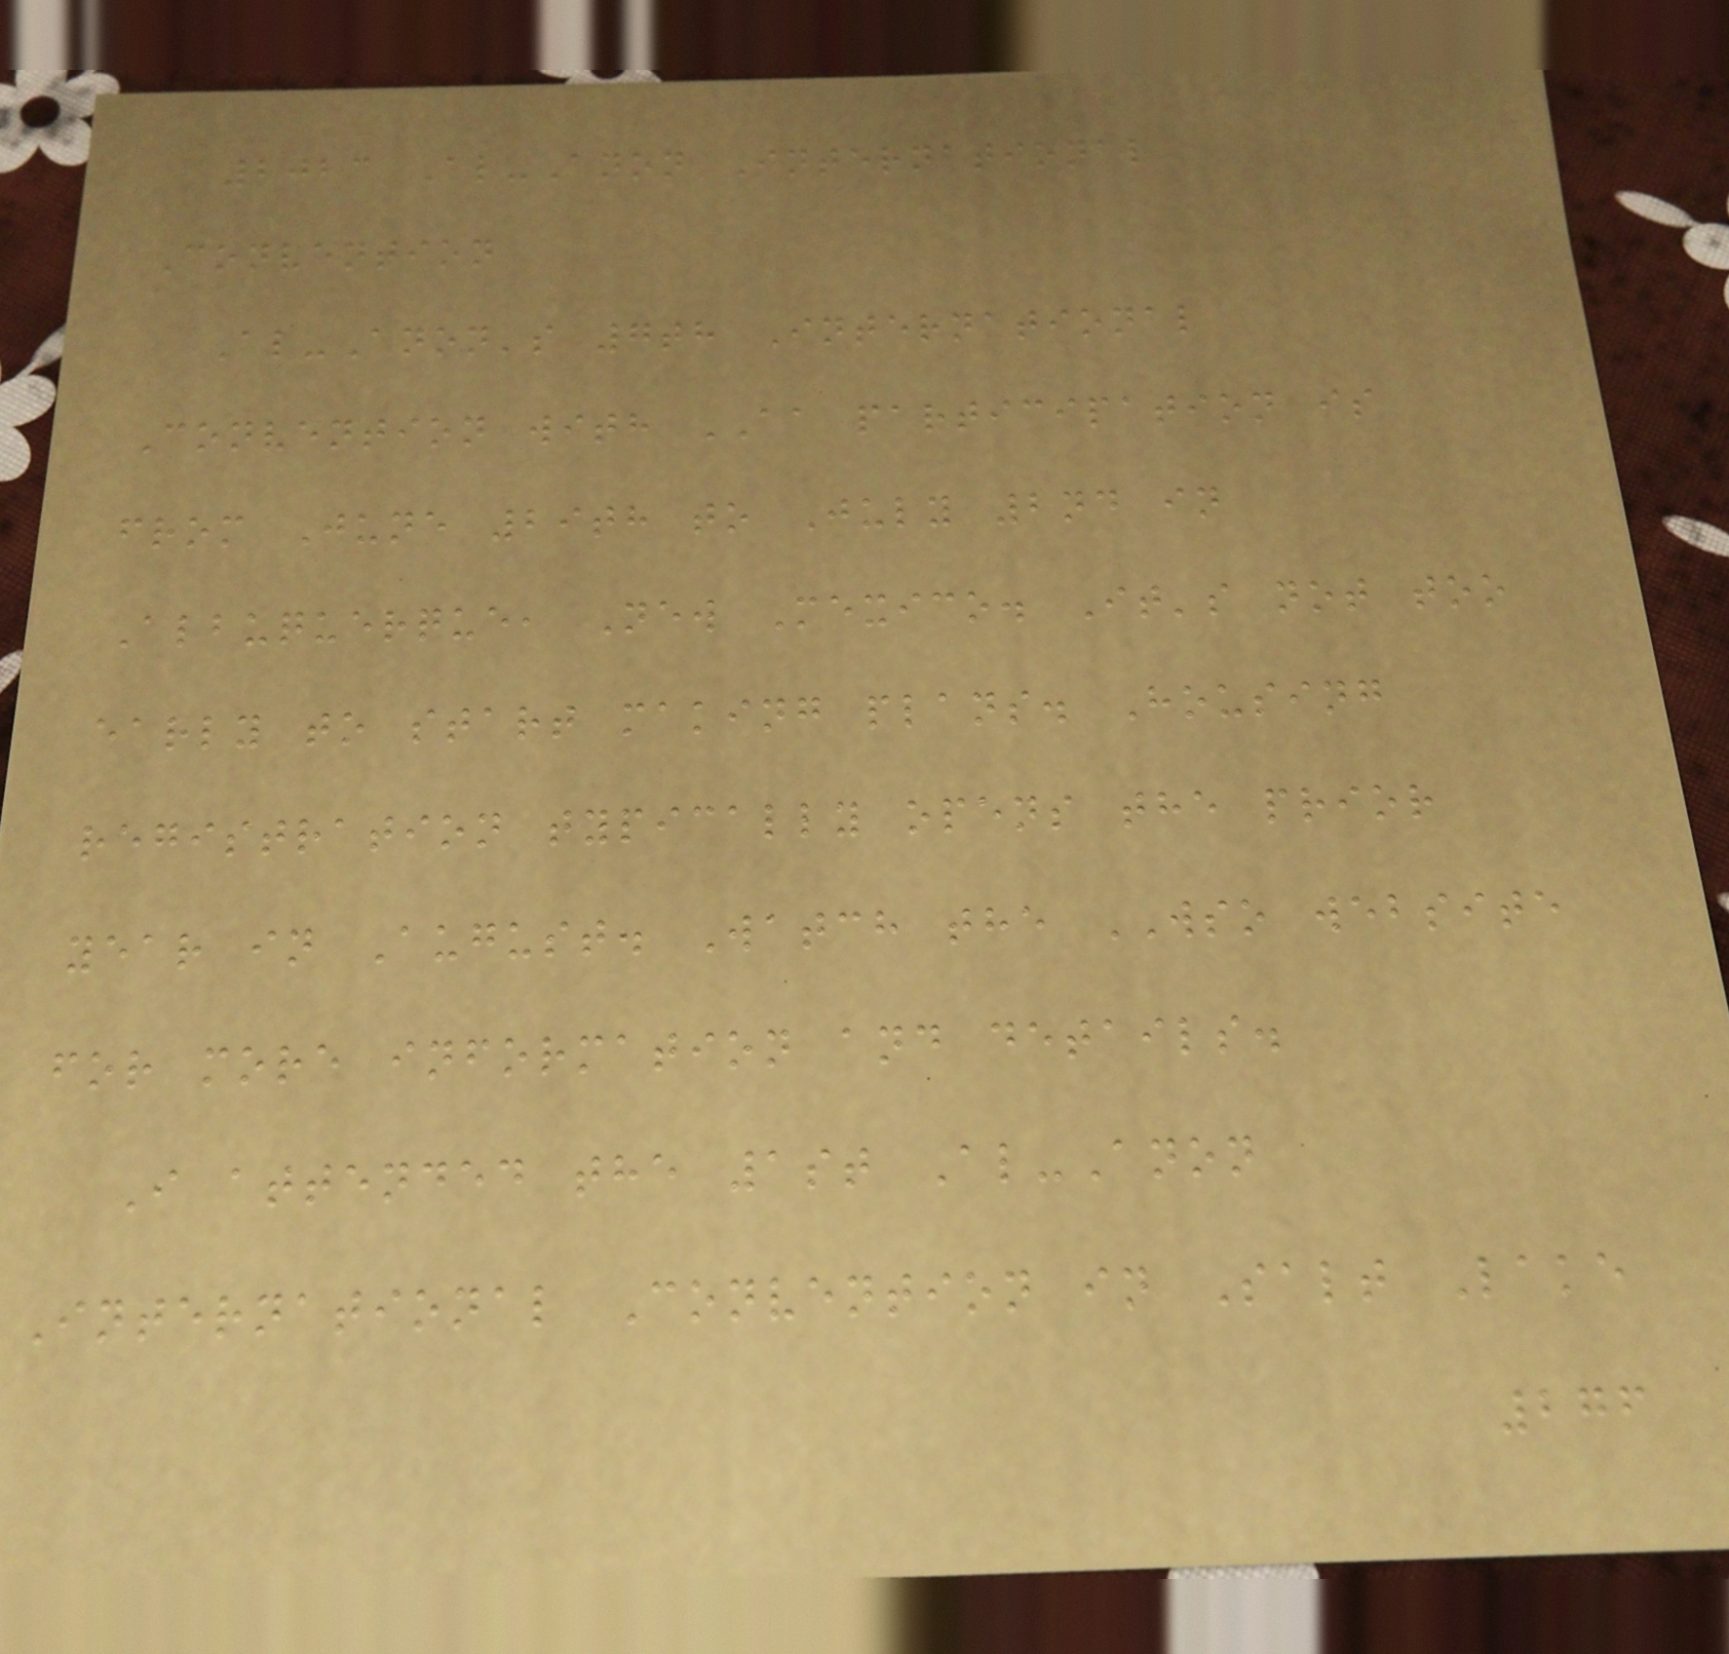2023 Al-Anon International
Convention
Al-Anon's 7th International
Convention with AA participation is
from June 29th to July 2nd in
Albuquerque, New Mexico. It's not too
early to start making plans. Housing
registration typically opens the prior
year in August. Watch the WSO website
for more information and details.
I attended the 1st Al-Anon
International Convention in Salt Lake
276
